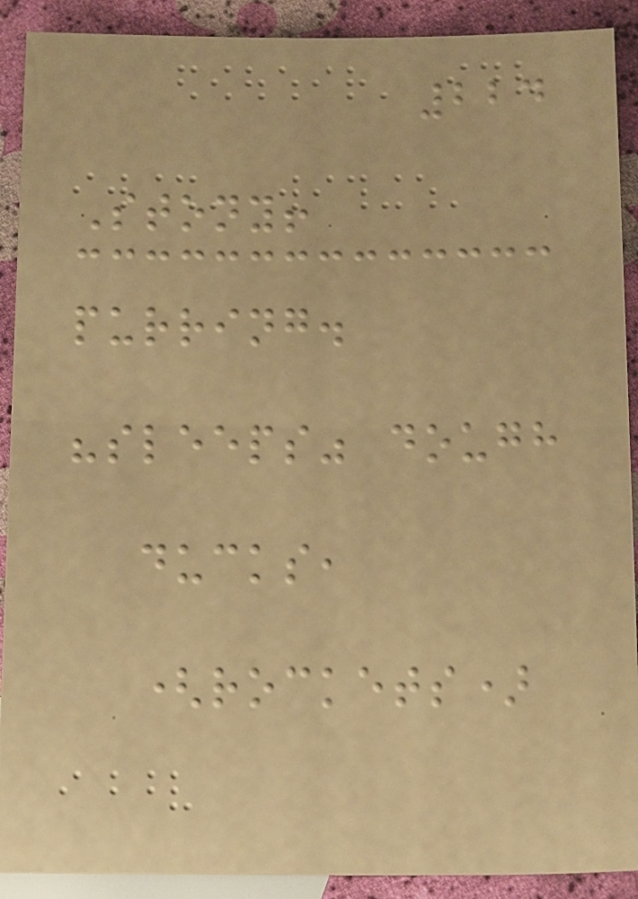224
Stony!
purring.
"sleeps" dough
ducks,
(rockets)
